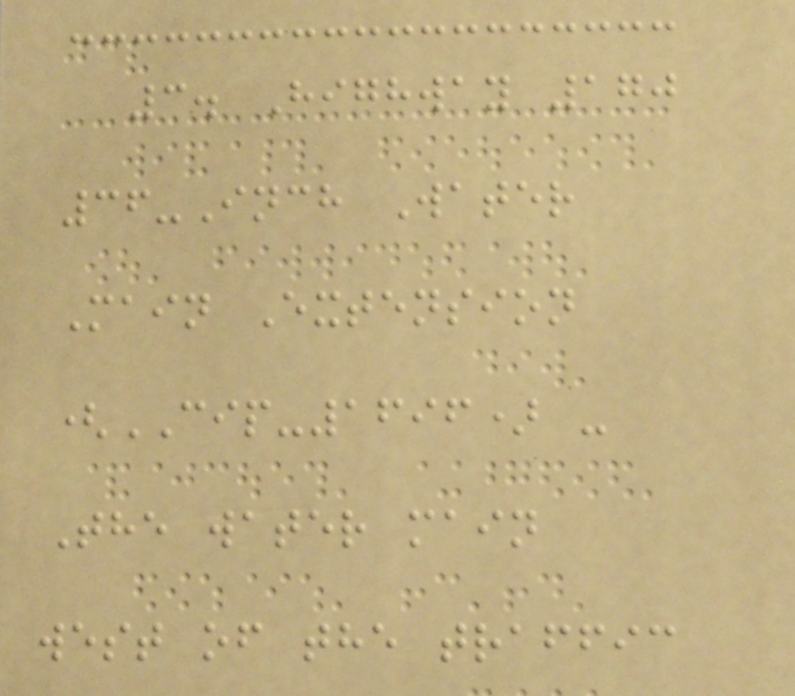3. Highway 170
36-Inch Water
Main Extension
(CIP-1696) -
The water main
west of the traffic
